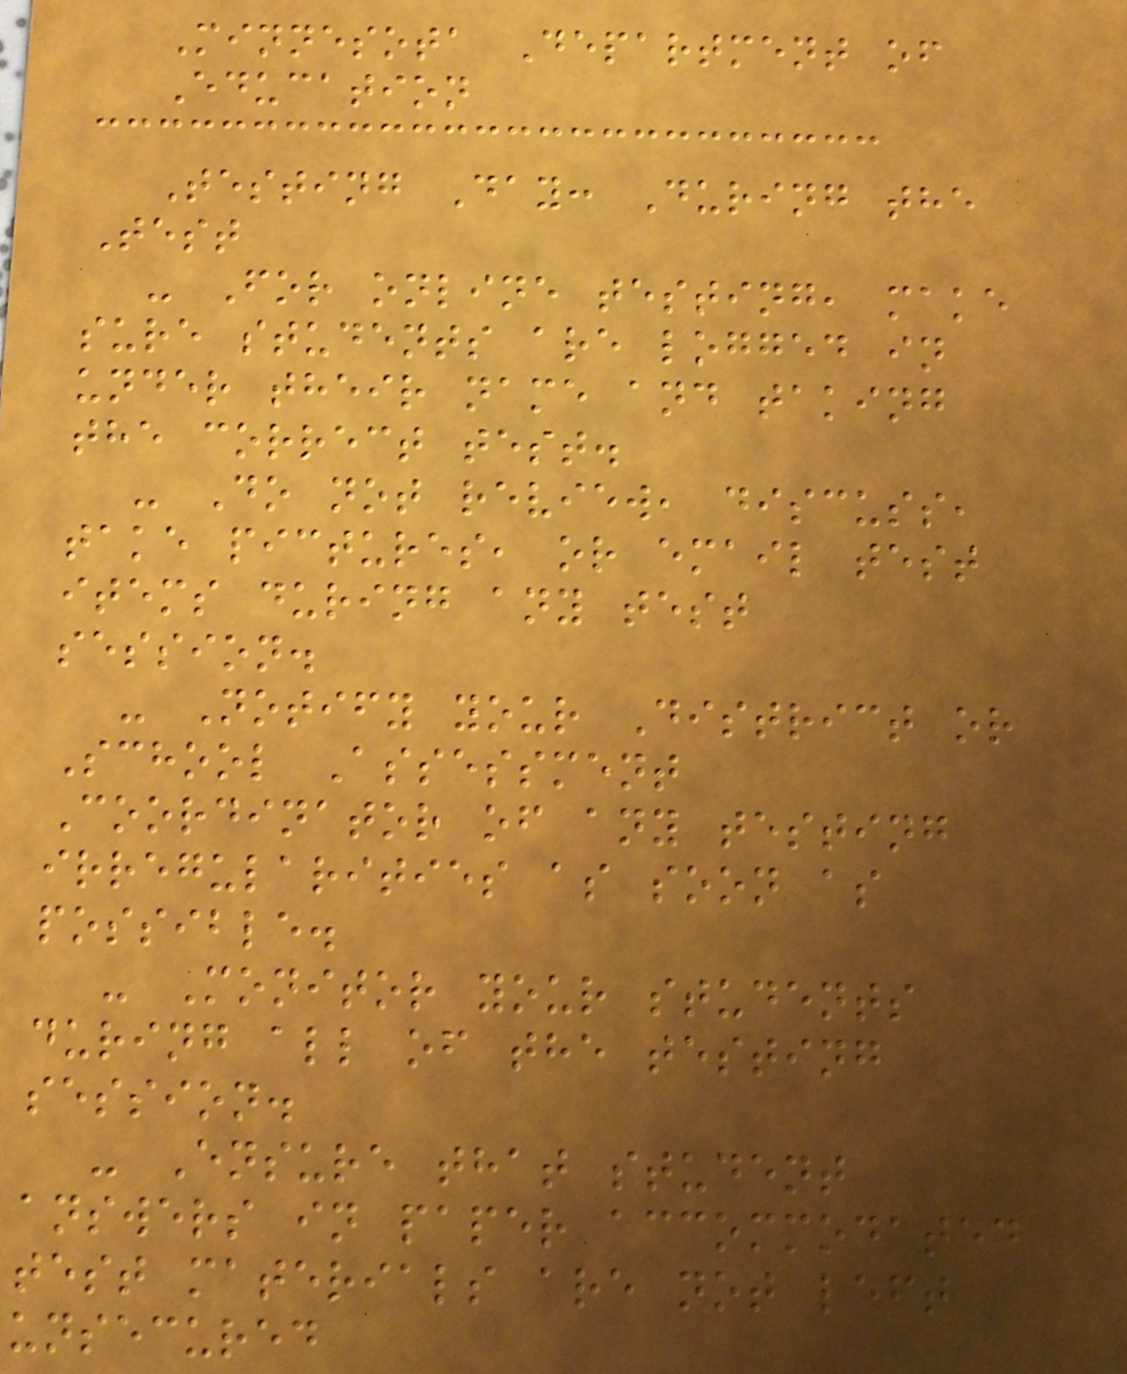Minnesota Department of
Education
Testing Day: During the
Test
- For online testing, make
sure students are logged in
under their name and taking
the correct test.
- Do not review, discuss,
take pictures, or email test
items during any test
session.
- Notify your District or
School Assessment
Coordinator of any testing
irregularities as soon as
possible.
- Monitor your students
during all of the testing
session.
- Ensure that student
answers in paper accommodated
test materials are not left
unsecured
